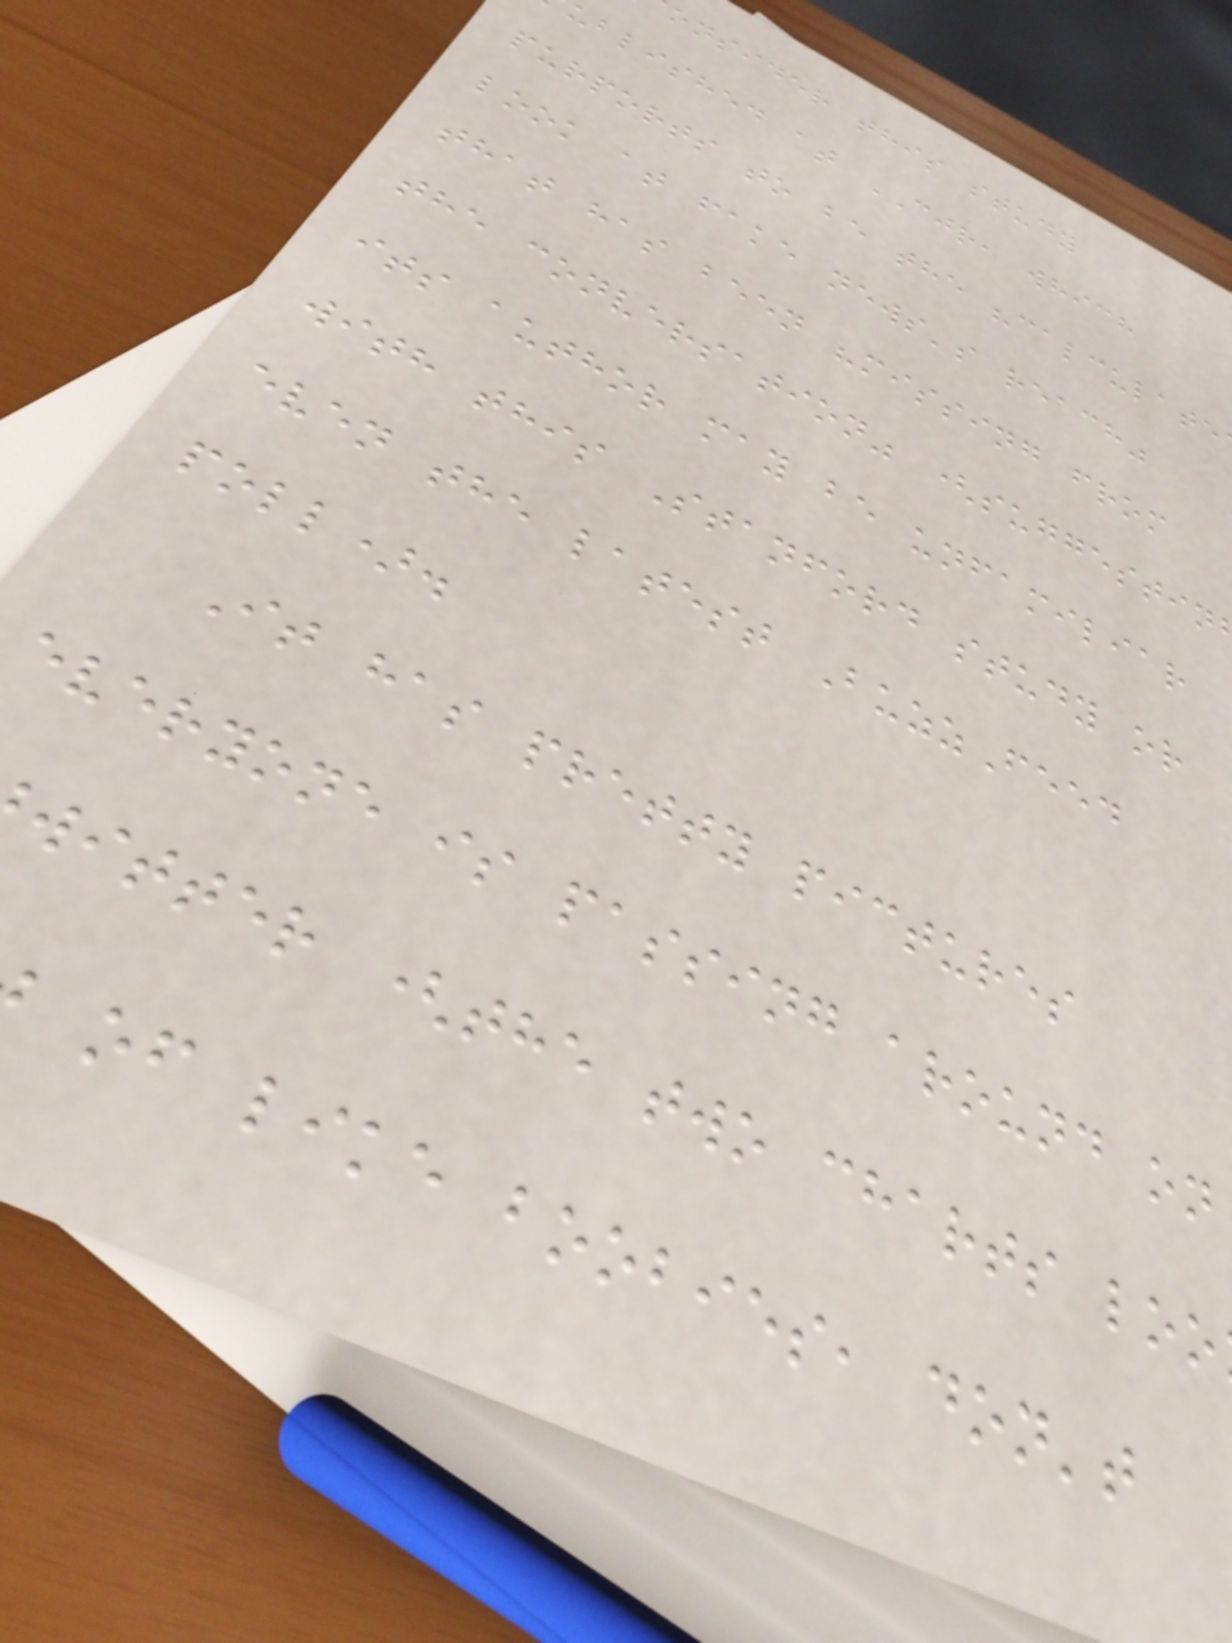onsider this study
ublished at CJR, which
purports to be the "calculate
look at fake news's reach"
that has been "missing from
the conversation" (suggestin
its author may be unfamiliar
with this Stanford study or
even the latest BuzzFeed
poll).
It has pretty pictures
everyone is passing around on
witter (the two charts loo
of like boobies, don't
